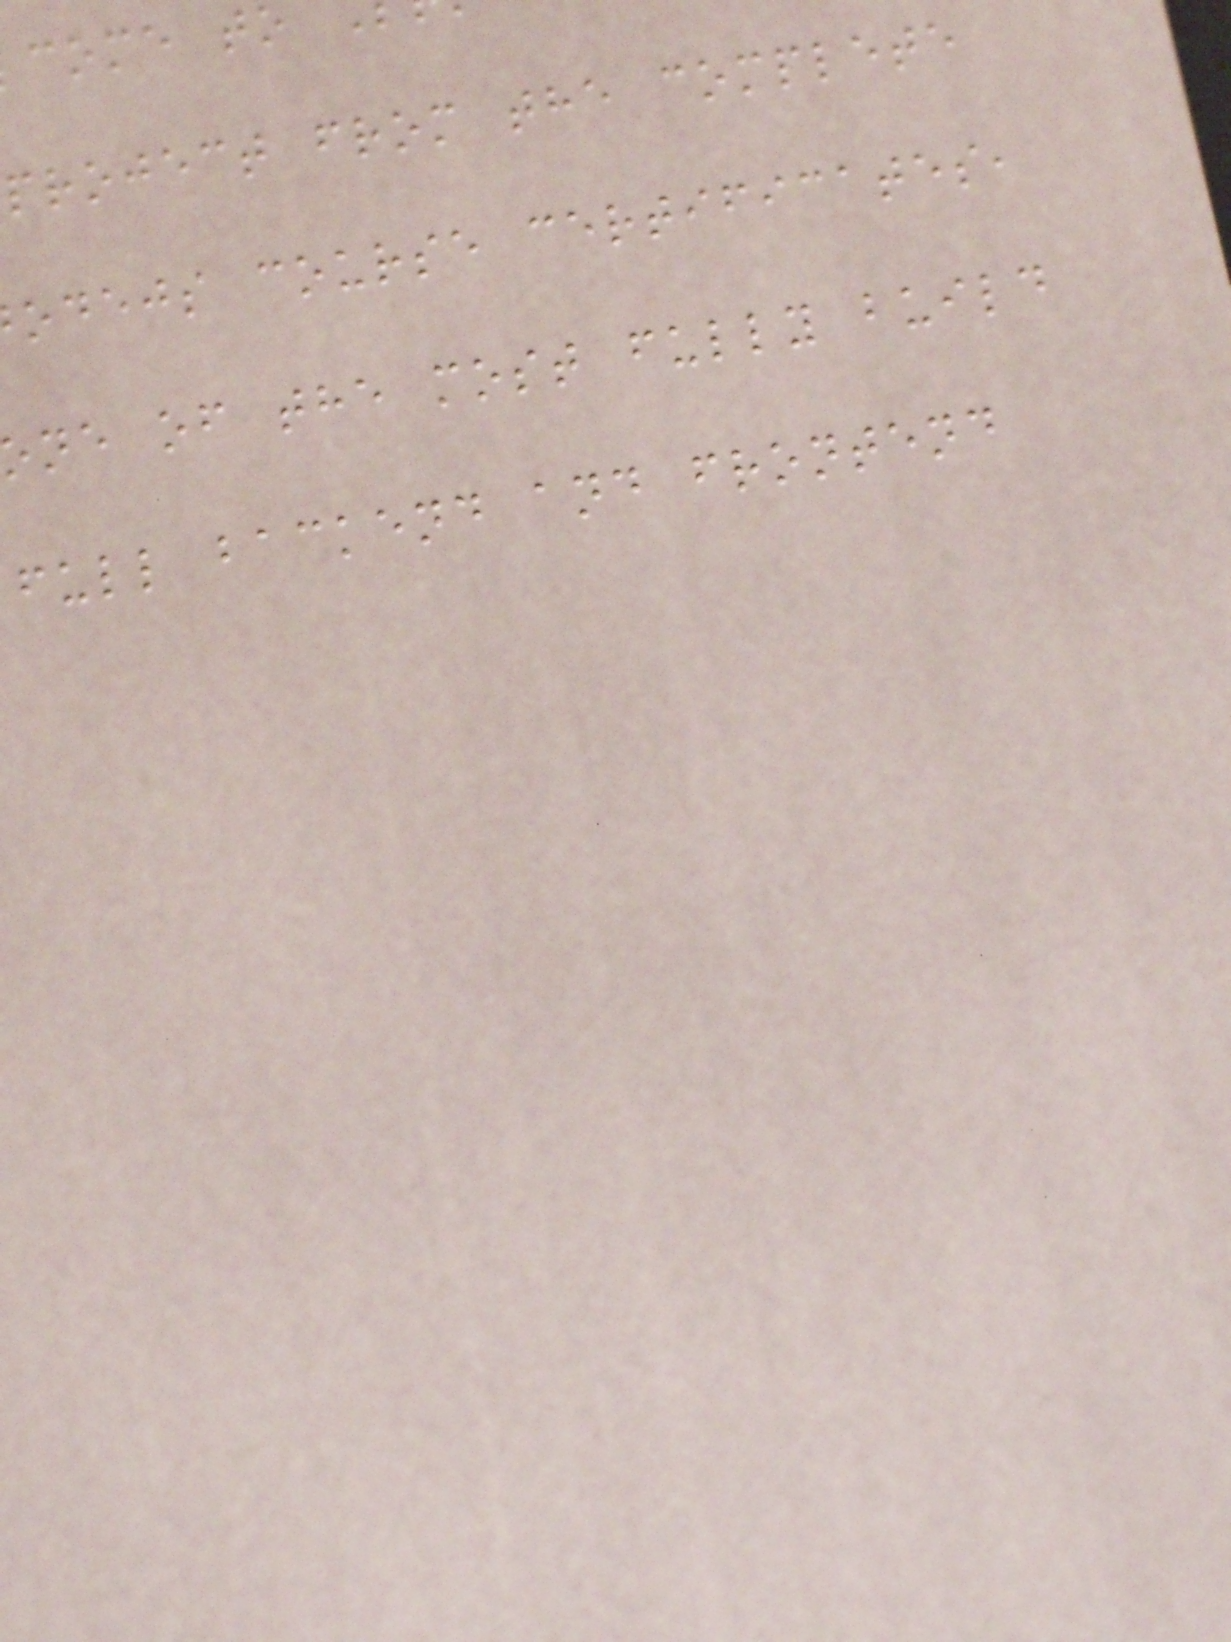project from the complete
odejs course certificates,
one of the most fully build
full backend and frontend
